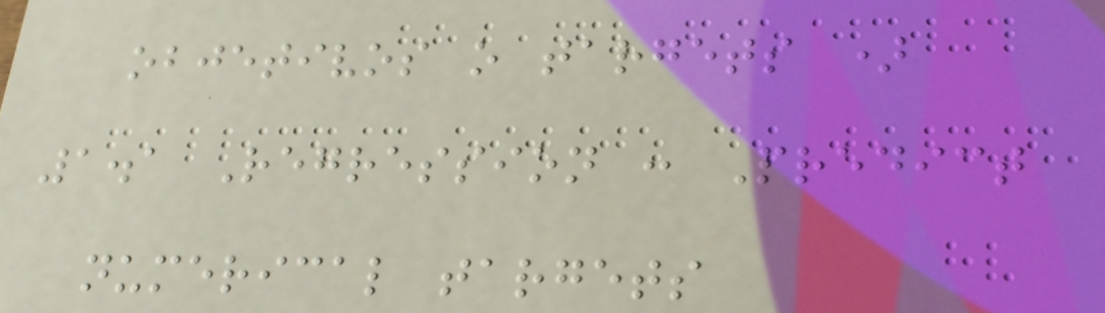objetivos o targets )
1.1 Regression : Predict
numerical targets
